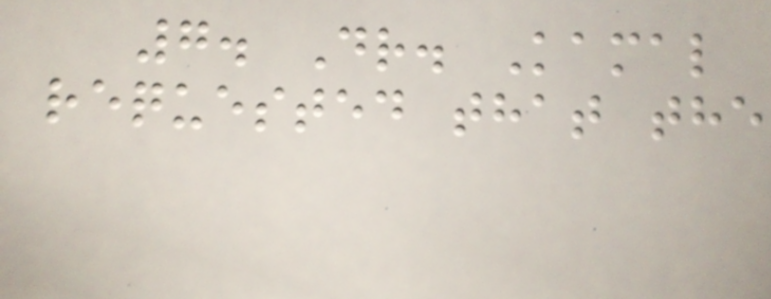7. Dr. Kamal
requested that the
